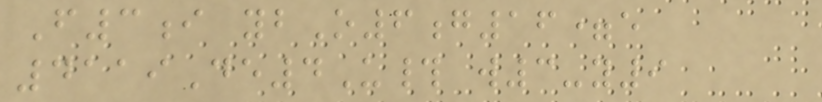F3i ybO6g16=e
4119De4U# w3-y9
